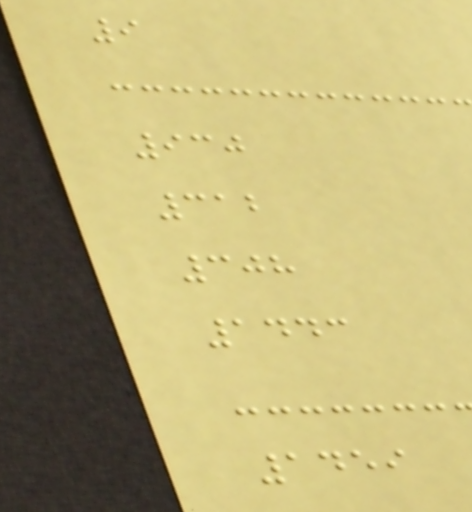9
930
312
308
1443
1459
